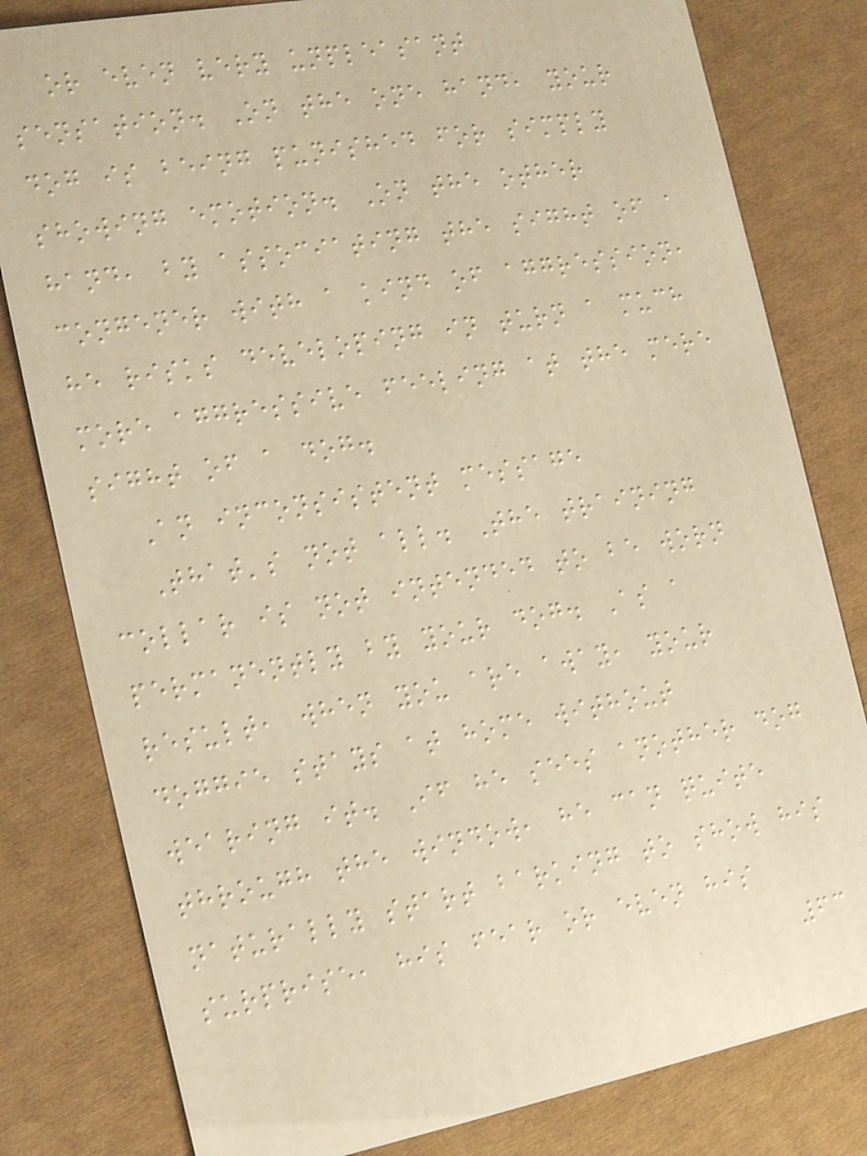or even very unpleasant
sensation. On the one hand, your
dog is being punished for simply
showing emotion. On the other
hand, by associating the sight of a
congener with a kind of aggression,
he risks developing in turn a much
more aggressive feeling at the mere
sight of a dog.
An inconsistent message
That's not all. The training
collar is not intended to be worn
permanently by your dog. As a
result, when you are away, your
doggie stays at home without
wearing it. If he sees another dog
through the window, he can quite
naturally start barking to show his
surprise, his fear or even his
63
